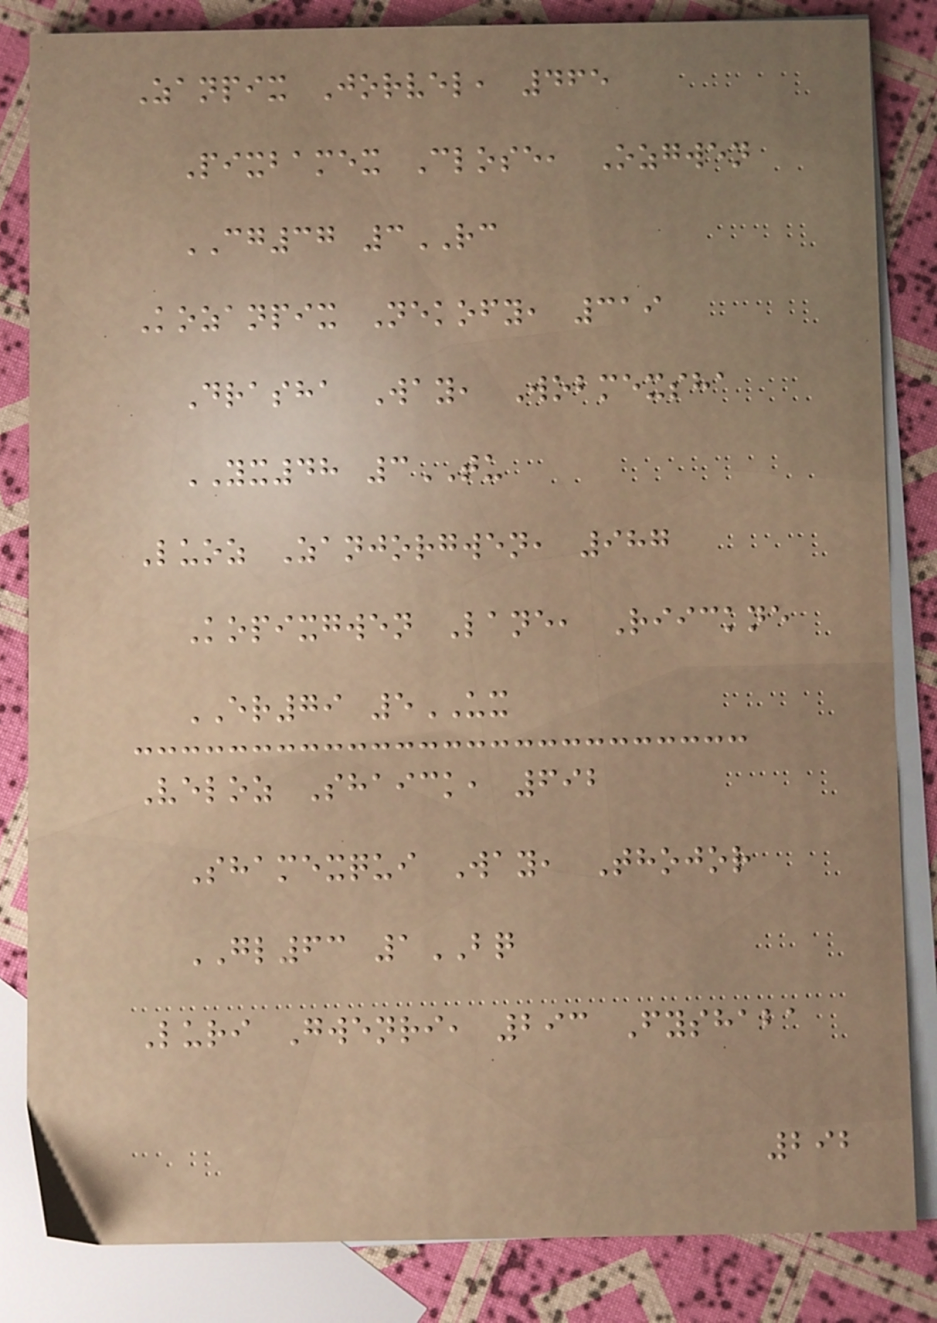Zanpix Jorvel, 465
Pixbamex Close, Ozgwen
CG37 3RC
Kozanpix Nekofy, 319
Drasha Way, Wobmexsha
YX48 3TU
Luoz Zanjorgwen, 987
Kopixgwen Lane, Riickne
ER79 5UX
Veloz Shaick, 692
Shamexqui Way, Thojor
GL63 1BQ
Luri Gwenri, 293 Fyshaba
292
